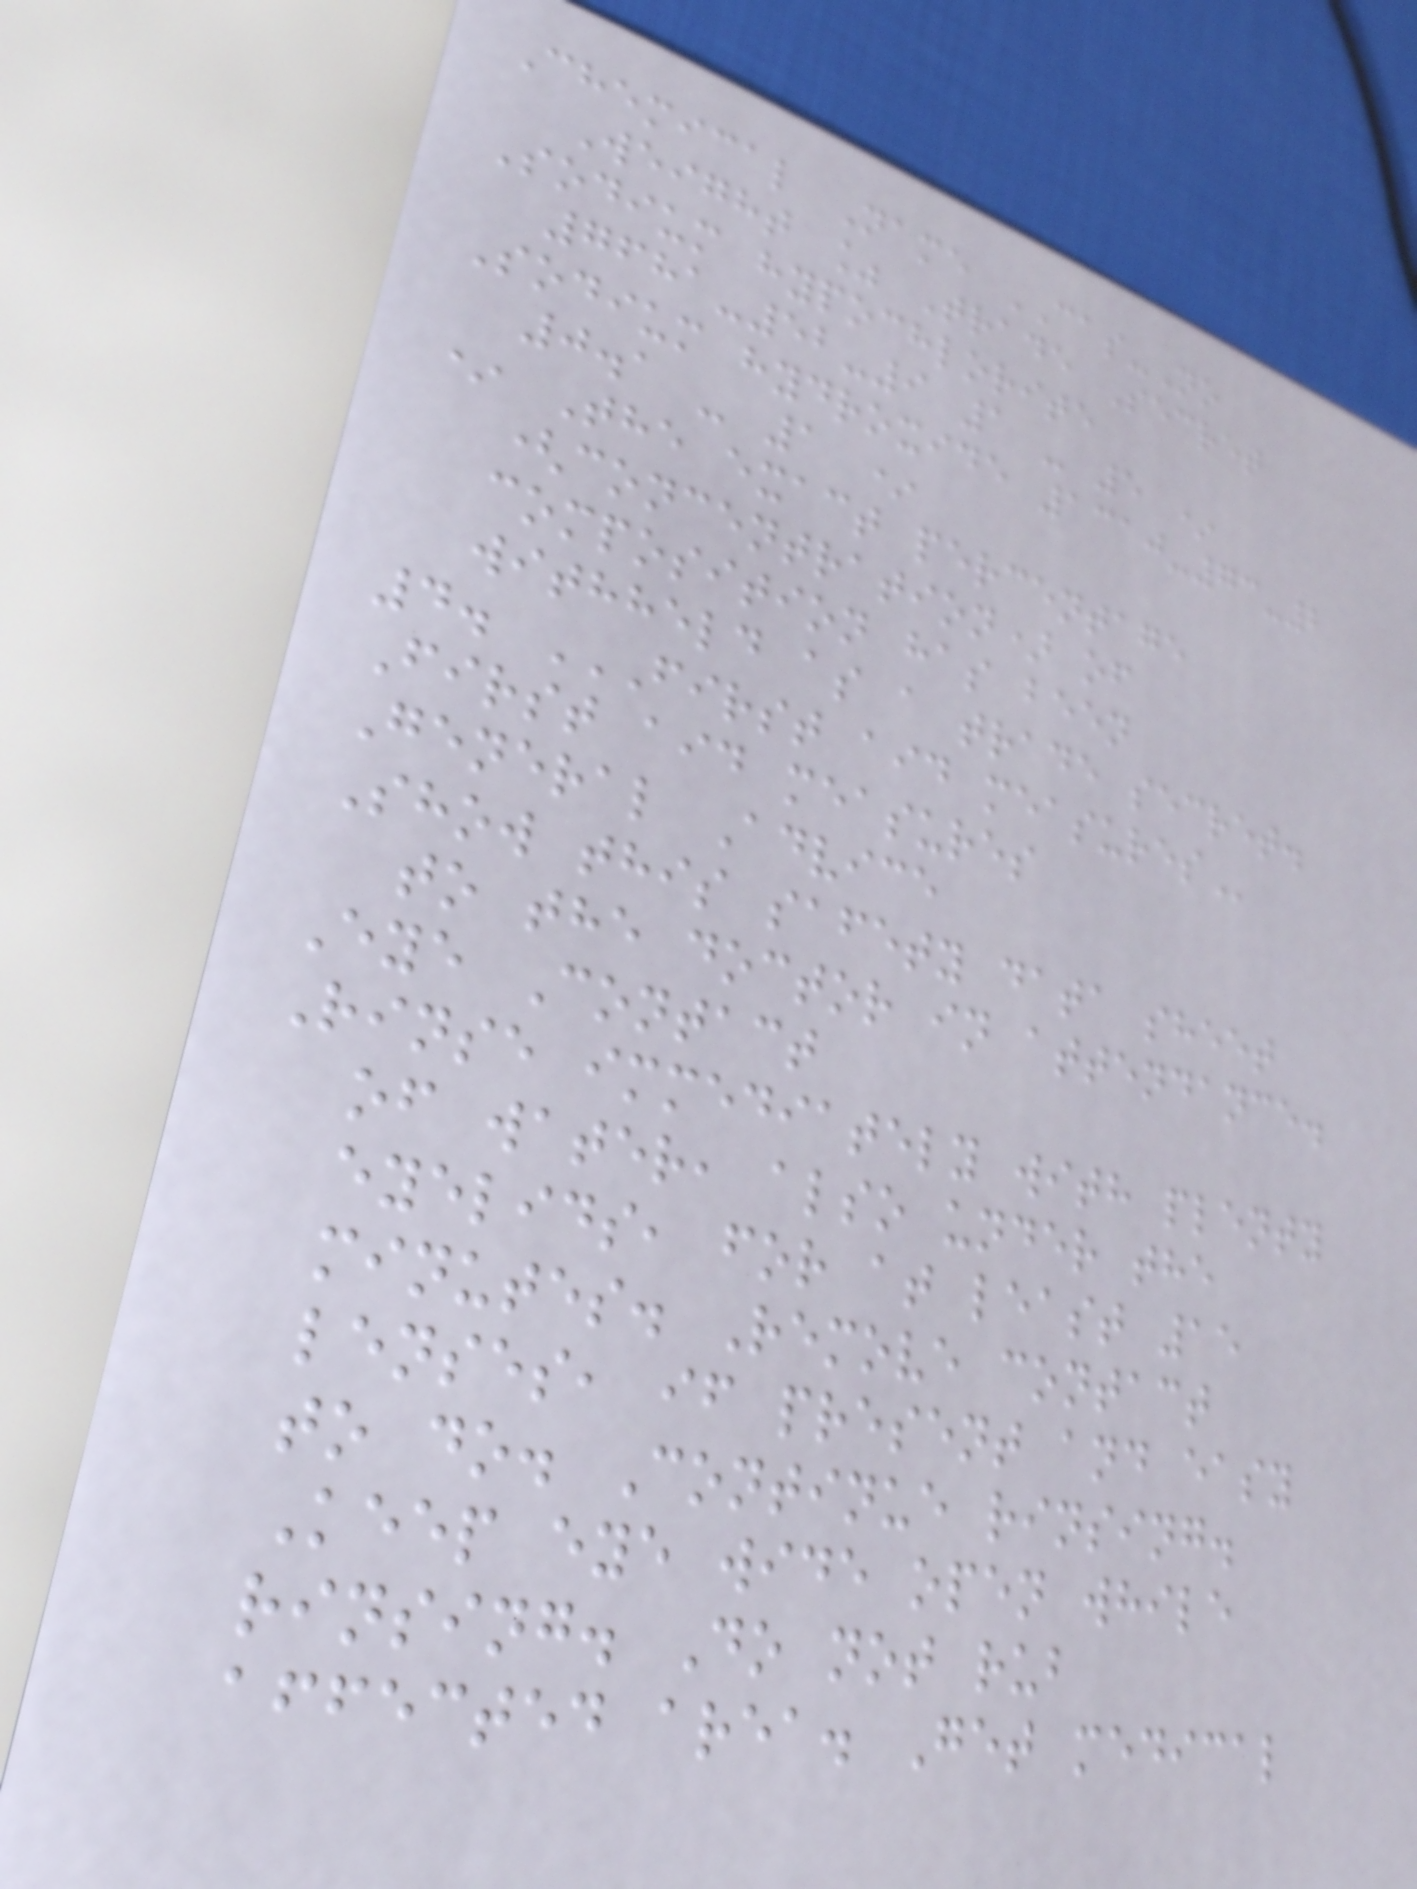Chemical Name CAS-No
Weight % Trade Secret
Sodium hypochlorite
7681-52-9 1 - 5 *
Sodium hydroxide 1310-73-2
0.1 - 1 *
* The exact percentage
(concentration) of
composition has been
withheld as a trade secret.
4. FIRST AID MEASURES
First aid measures
General Advice
Show this safety data sheet
to the doctor in attendance.
Eye Contact
Rinse immediately with plenty
of water, also under the
eyelids, for at least 15
minutes. Remove contact
lenses, if present and easy
to do. Continue rinsing.
Keep eye wide open while
rinsing. Do not rub
affected area. Get medical
